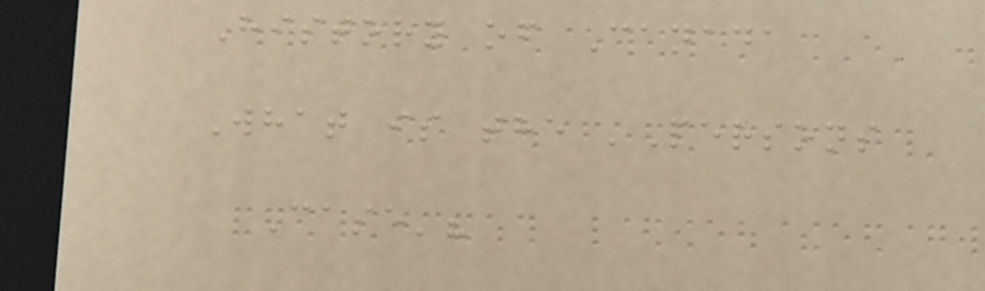History of Canada
What is the 'Persons
Case'?
